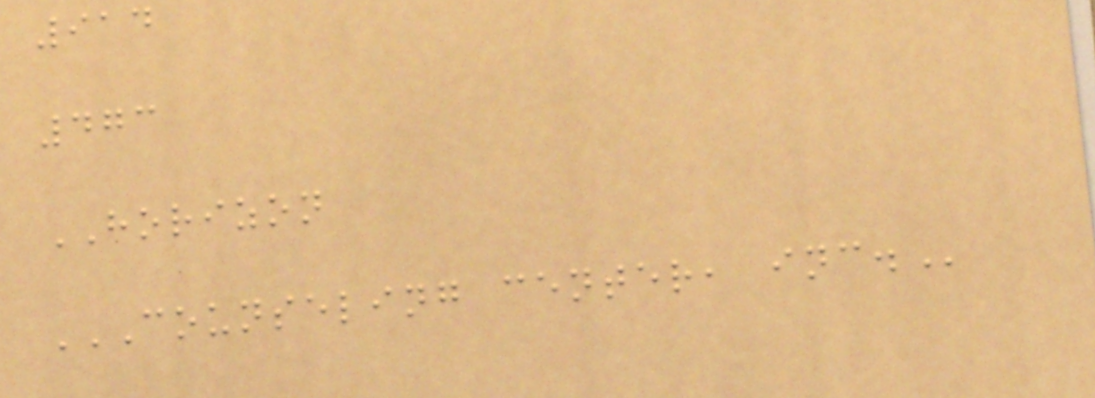914
473
HORIZON
COUNSELING CENTER, INC.
